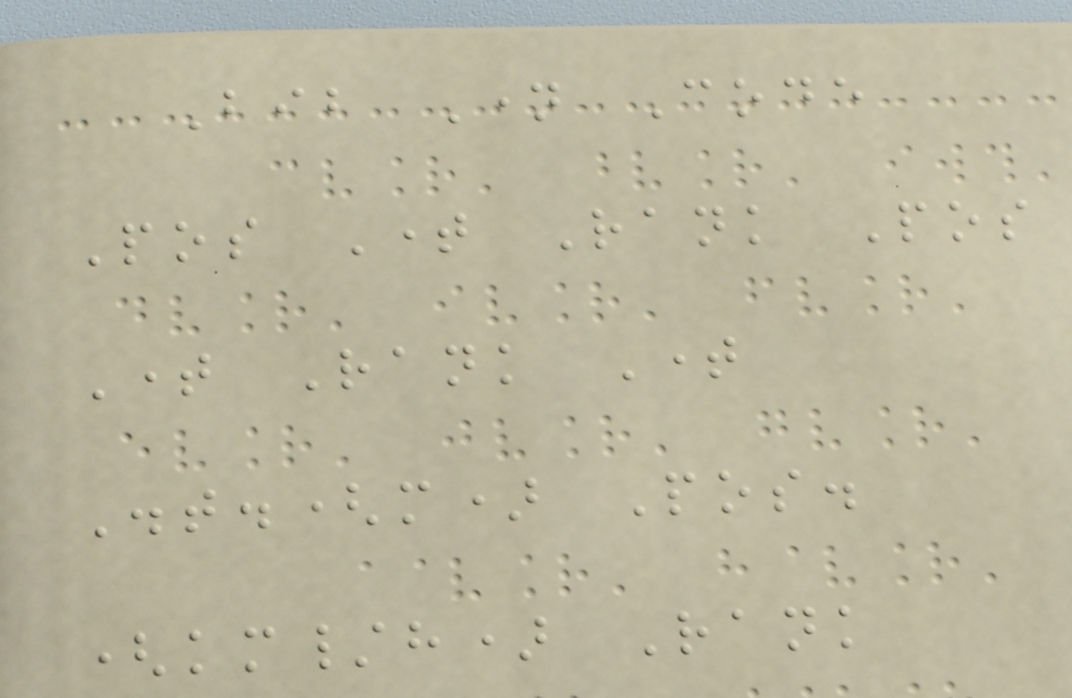Bib Name Code
Pos Time Rank Pos
Time Rank Time
Dist.(m) Pos.
(km/h) Rank
